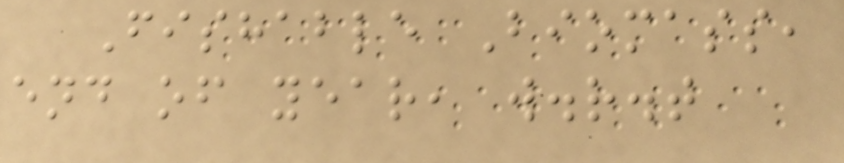Fishable Biomass,
end of year, w.r.t
